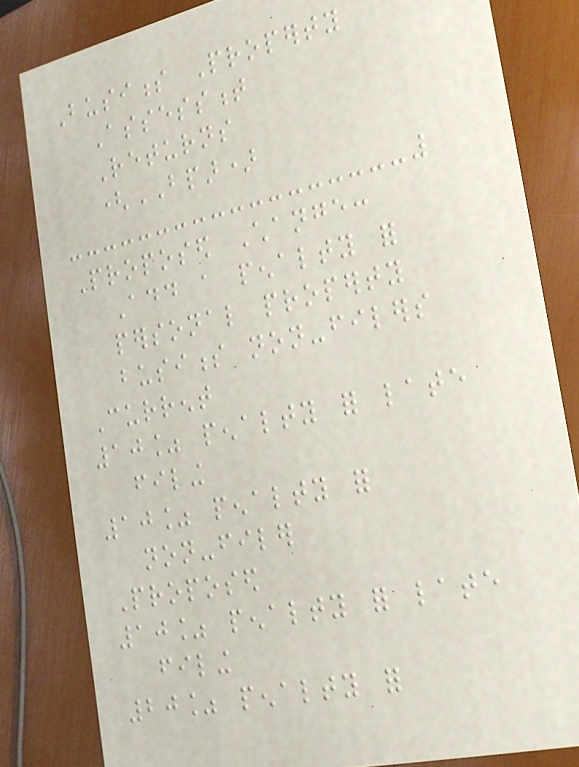Business Property
Assessment
Returns
(BPAR)
Proposed Change:
Add a penalty for
personal property
business non-filers
Current
10% penalty for late
filing
10% penalty for
non-filer
Proposed
10% penalty for late
filing
20% penalty for
